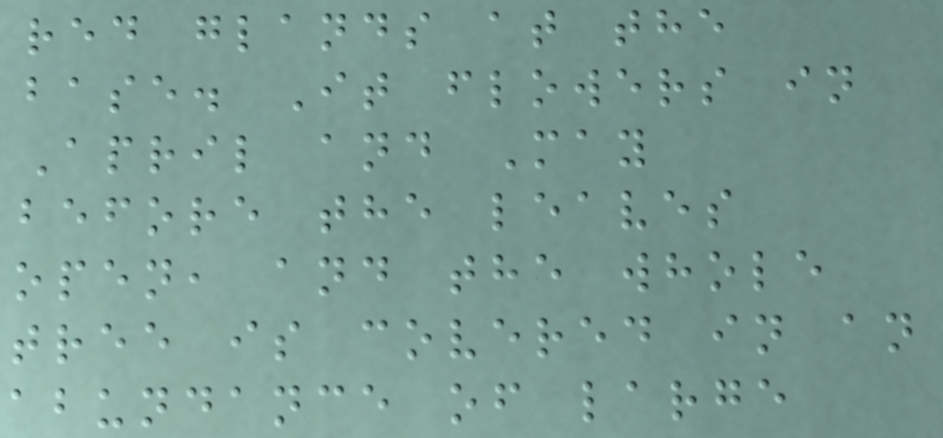red glands at the
base. It flowers in
April and May
before the leaves
open, and the whole
tree is covered in an
abundance of large
